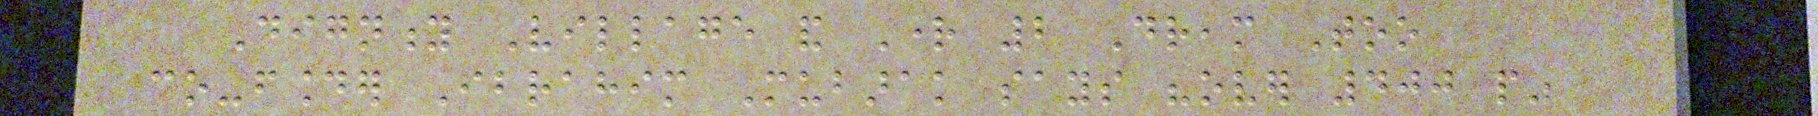Dignity Village and Right 2 Dream Too
co-founder Ibrahim Mubarak says "over 400 people"
